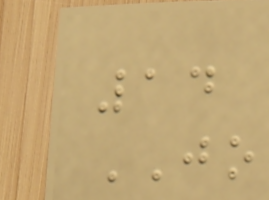14
JO
